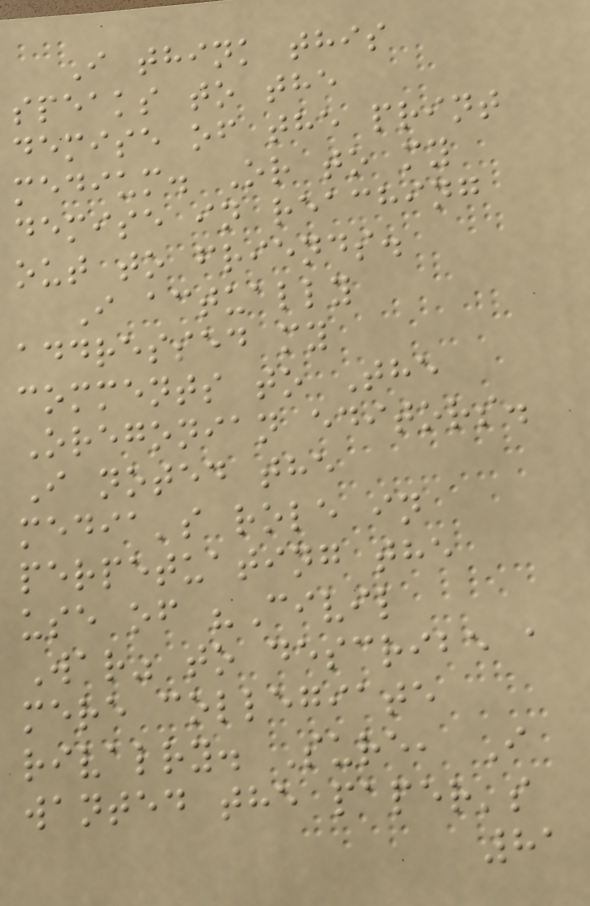I think this
speaks to the
demise of the print
medium. Or to my
demise in reaching
out to friends.
I actually
addressed my
comments to The
Oregonian editors.
I noted the
media's role in
perpetuating the
use of "Civil
War" to describe a
mere collegiate
rivalry. Sure, I
wanted the paper's
81
